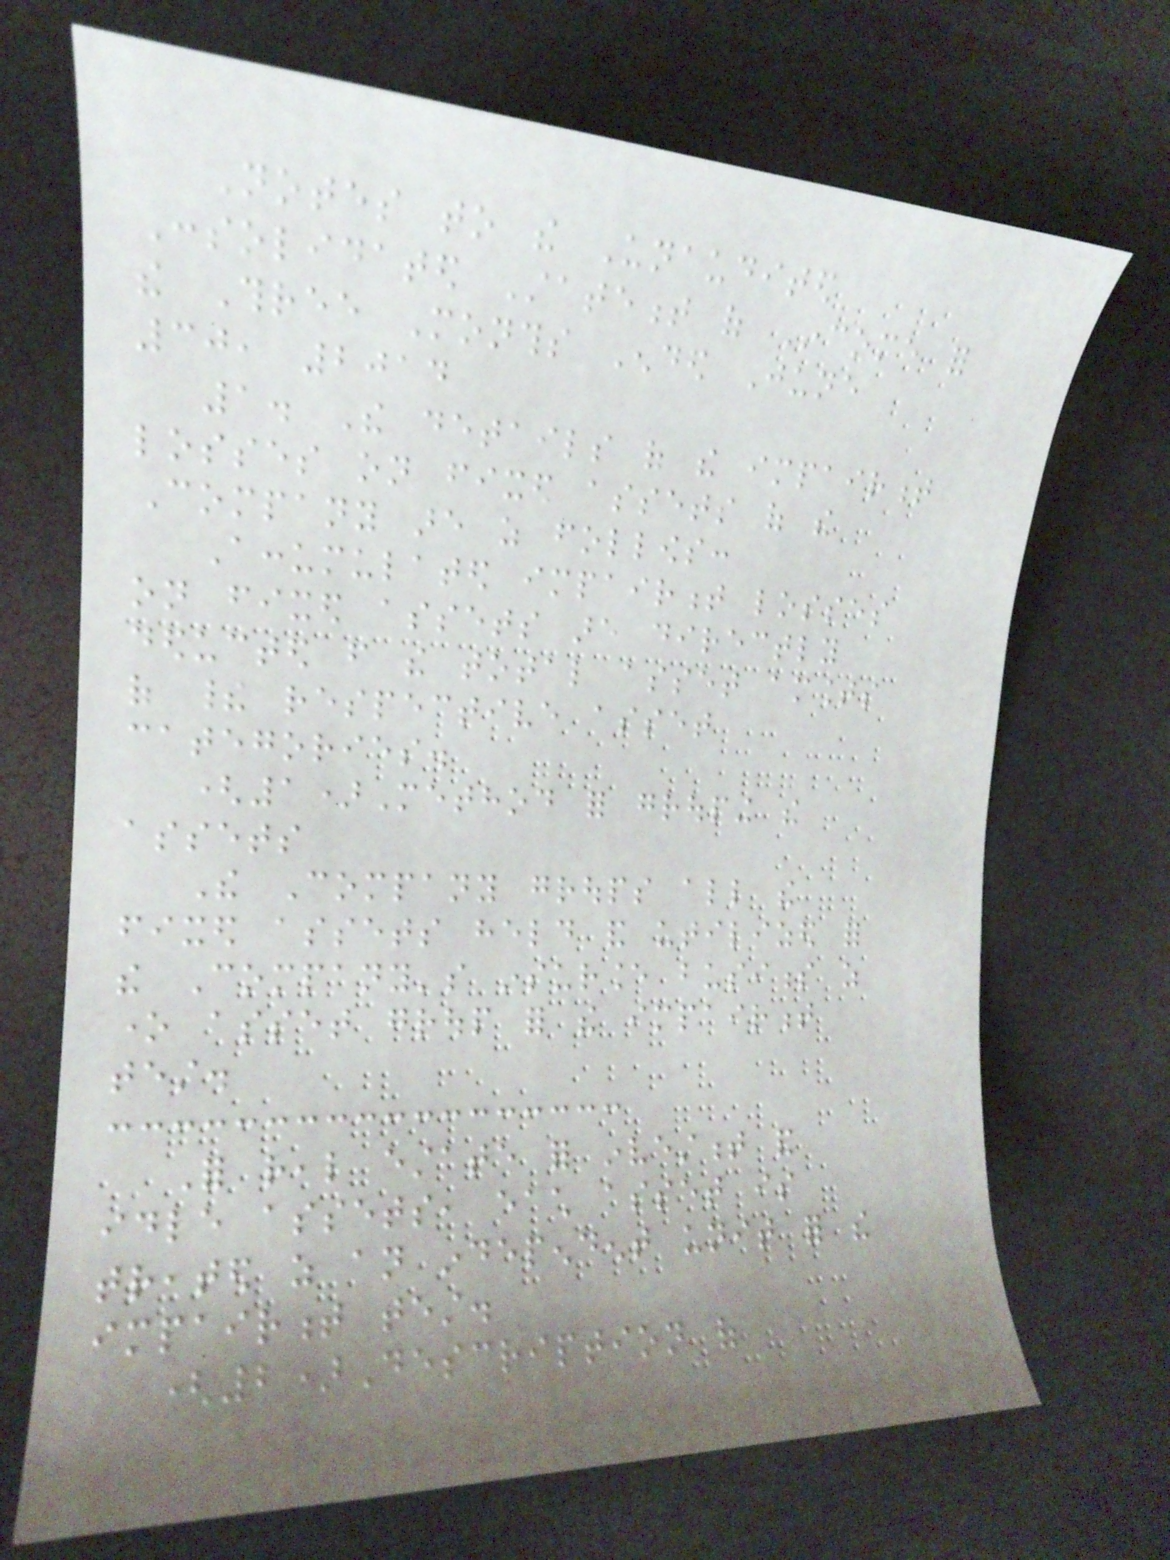Notes to the Unaudited
Consolidated Statement of Income for
the Three Months Ended June
30, 2014
1. The details of the impairment
losses on fixed assets of the
Company are as follows:
Accumulated impairment losses
on fixed assets are directly
deducted from the total asset amounts
of their respective asset
categories.
(1)Method for grouping the
assets
The Company groups all the
fixed assets held and utilized for
the Company's insurance business as
one asset group for the impairment
test.
For real estate for investment and
idle assets, each asset is
treated as an independent unit for the
impairment test.
(2)Description of
